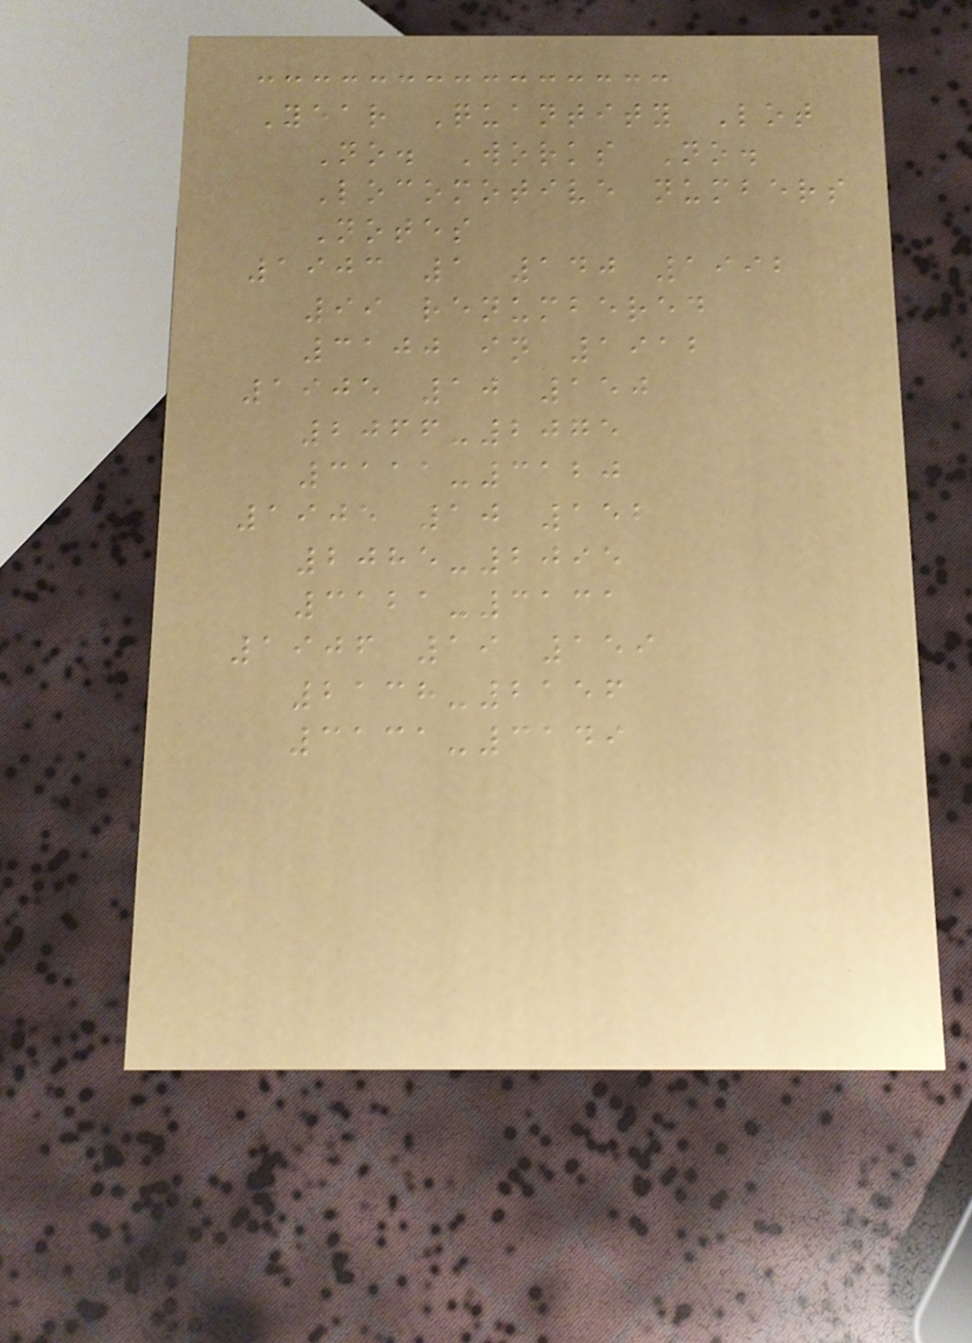Year Quantity Lot
No. Works No.
Locomotive numbers
Notes
1903 1 140 1992
99 renumbered
3100 in 1912
1905 10 150
2066-2075
3111-3120
1905 10 152
2085-2095
3121-3131
1906 19 159
2138-2156
3131-3149
